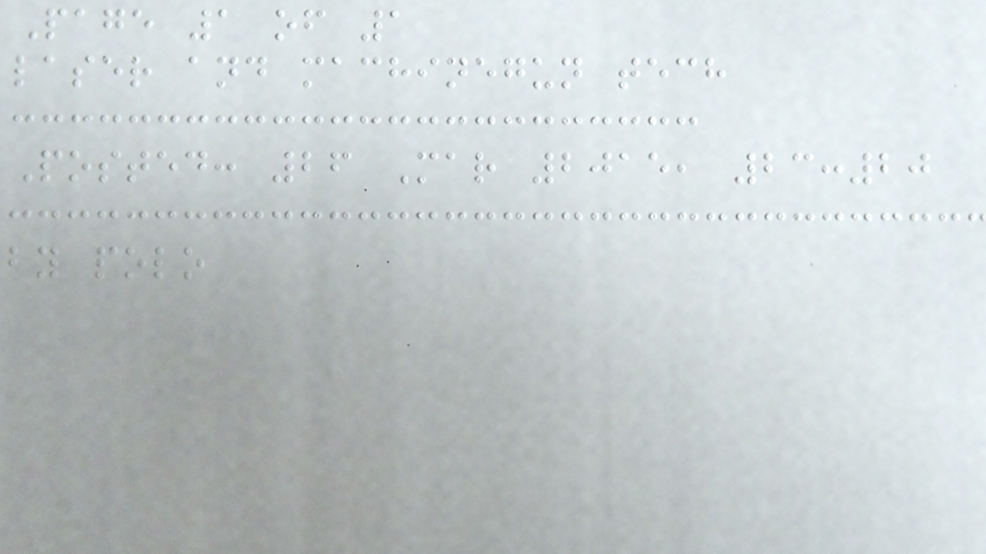Page 1 of 1
laser and machinegun tech
Posted: 26 Mar 2015, 23:20
by polo
